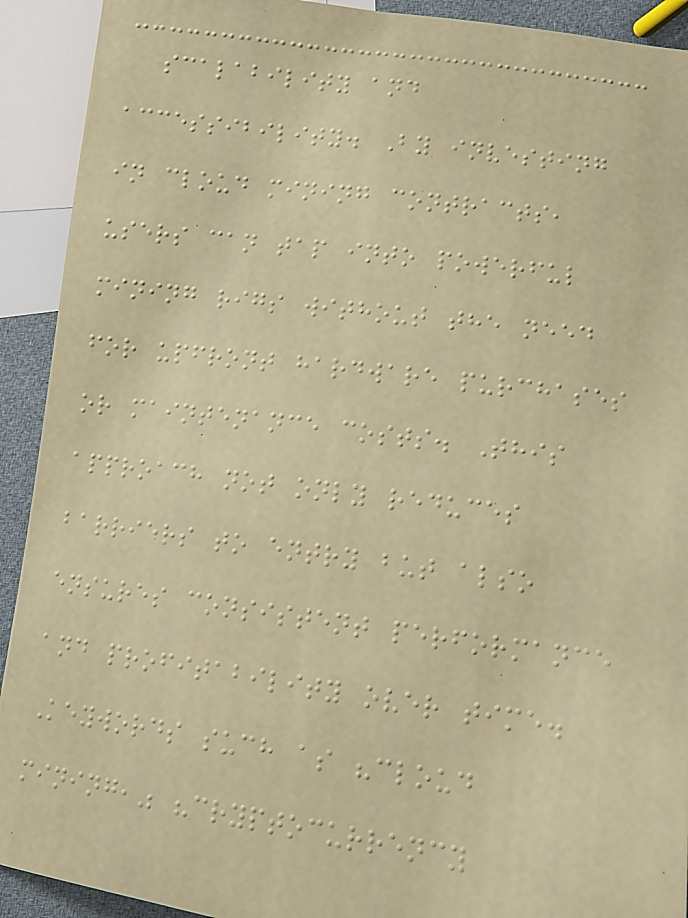scalability and
accessibility. By investing
in cloud mining contracts,
users can tap into powerful
mining rigs without the need
for upfront hardware purchases
or maintenance costs. This
approach not only reduces
barriers to entry but also
ensures consistent performance
and profitability over time.
Keywords such as "cloud
mining," "cryptocurrency
